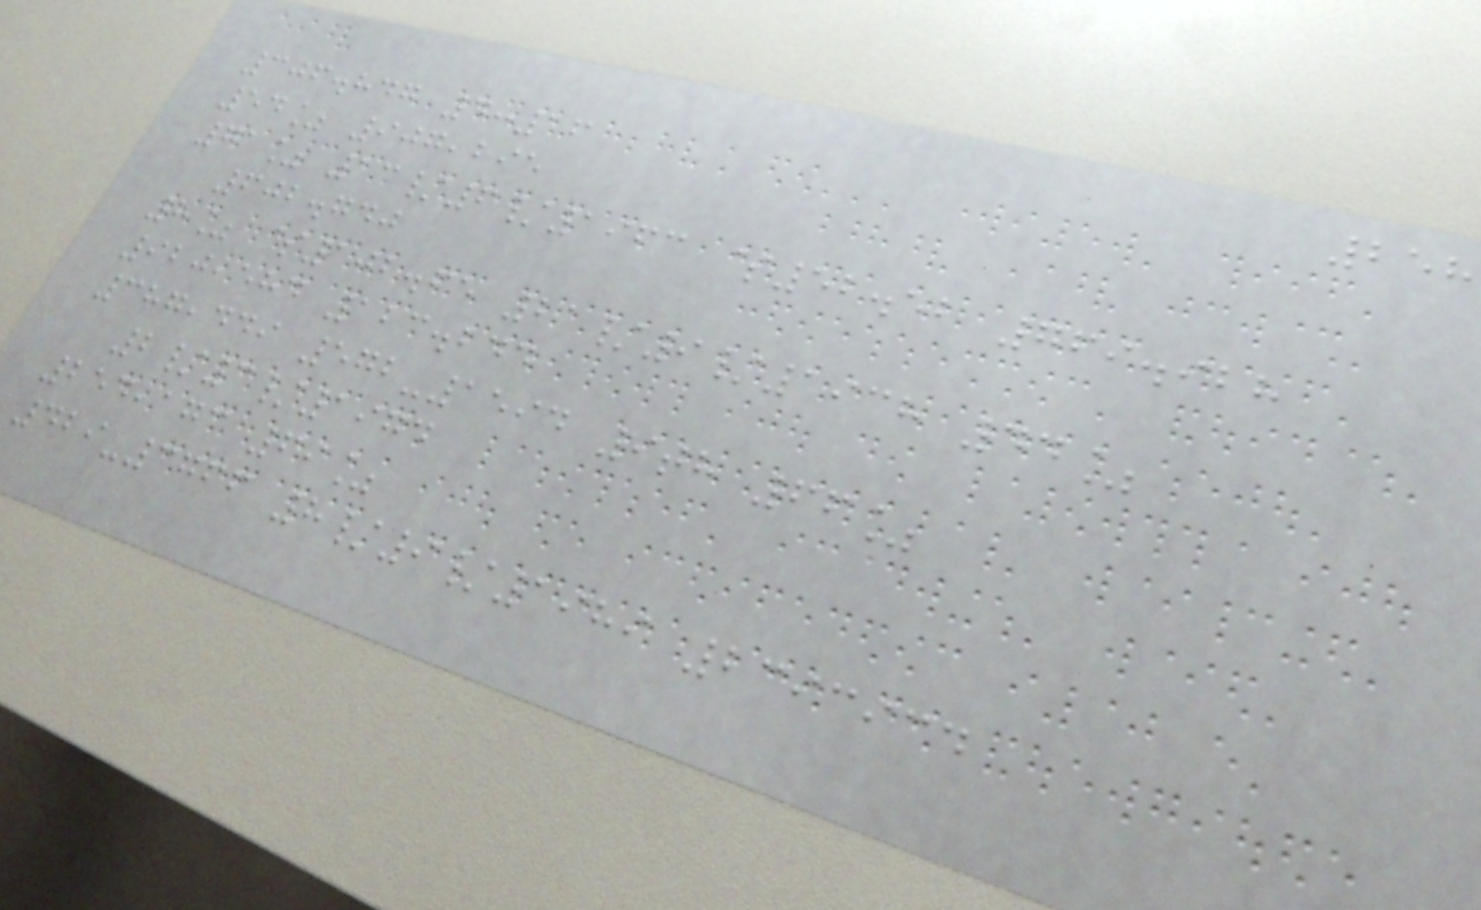258
306.847 4:16
54% 907,295
71% 13/6/1963 $52.52 769.928
602.740
8% $102.65 21/9/1938 44%
920,584 123.244
387,449 572-1594 9th 66%
2/3/1974
254,173 69%
429-3766 8/9/1989 2393934
